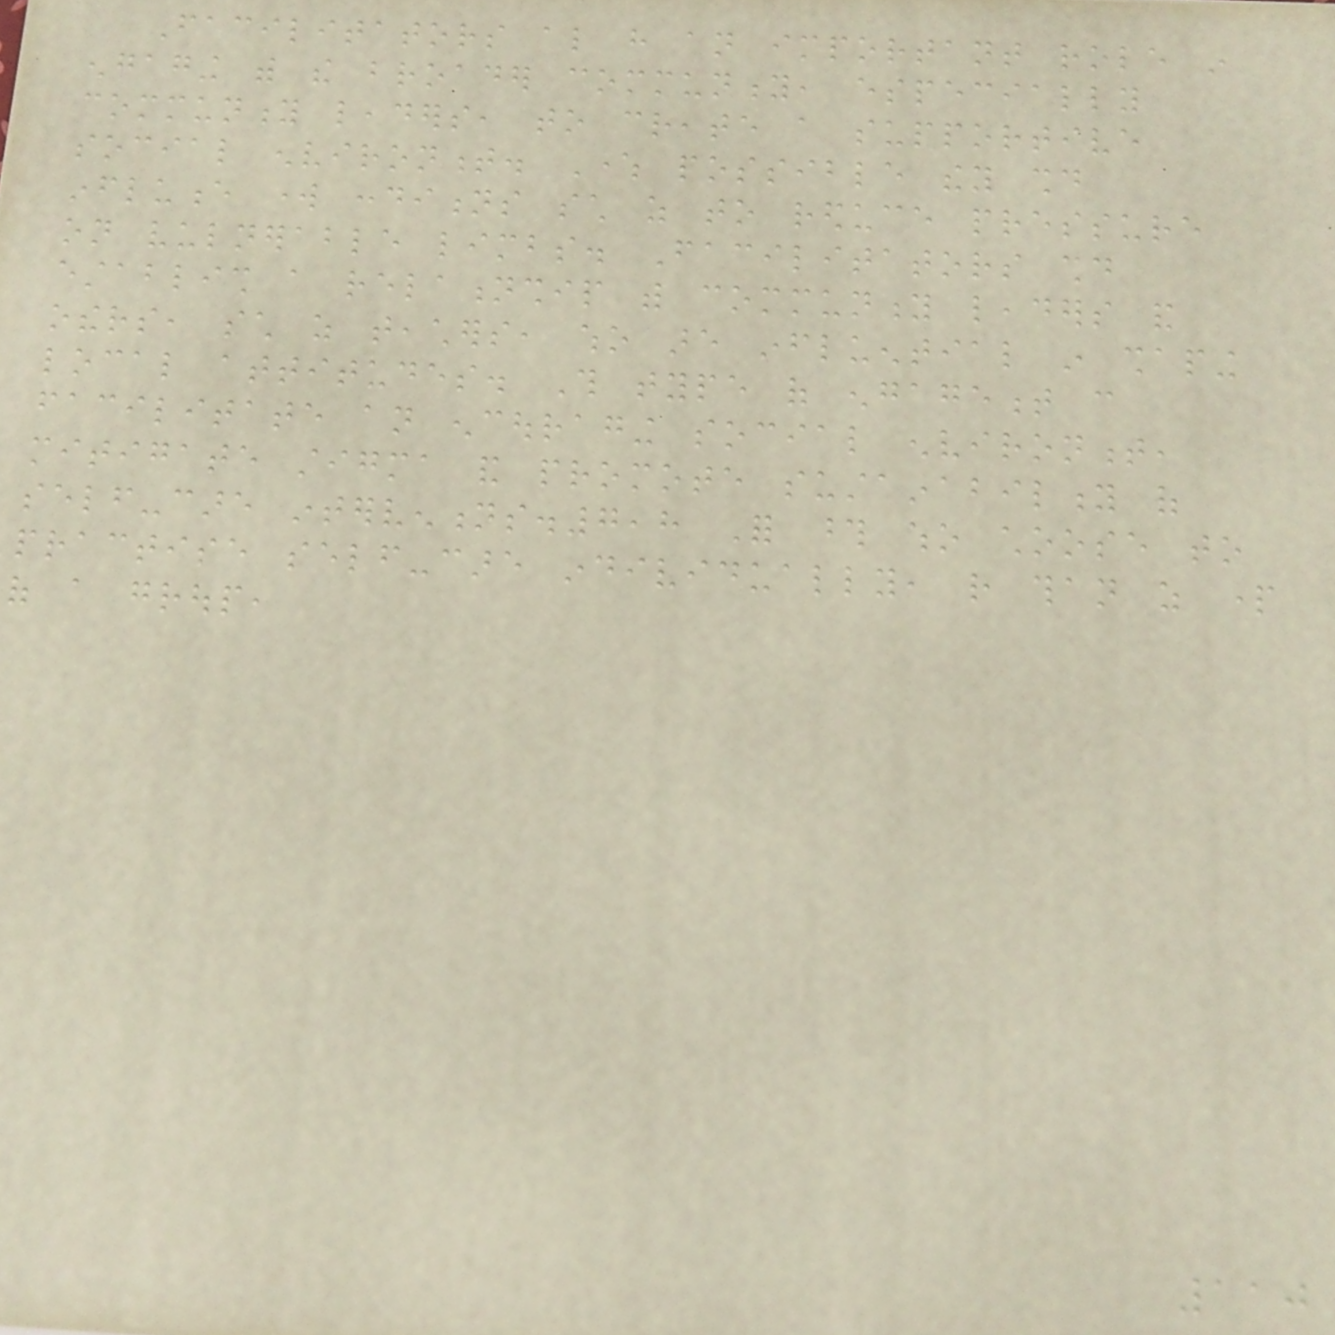Facilitators also have an important role in
engaging with the broader community, especially
community leaders, to create a supportive
social environment. Where possible they should
influence work conditions such as to reduce pressure
on vulnerable limbs. Facilitators should
establish a relationship with community leaders and
others, such as teachers, who are influential in shaping
local attitudes. This type of engagement can
facilitate an encouraging social environment,
mitigate stigma and promote sustainability of
self-care interventions.7,8 For those who choose to
practise self-care individually, rather than as part
of a group,
110
